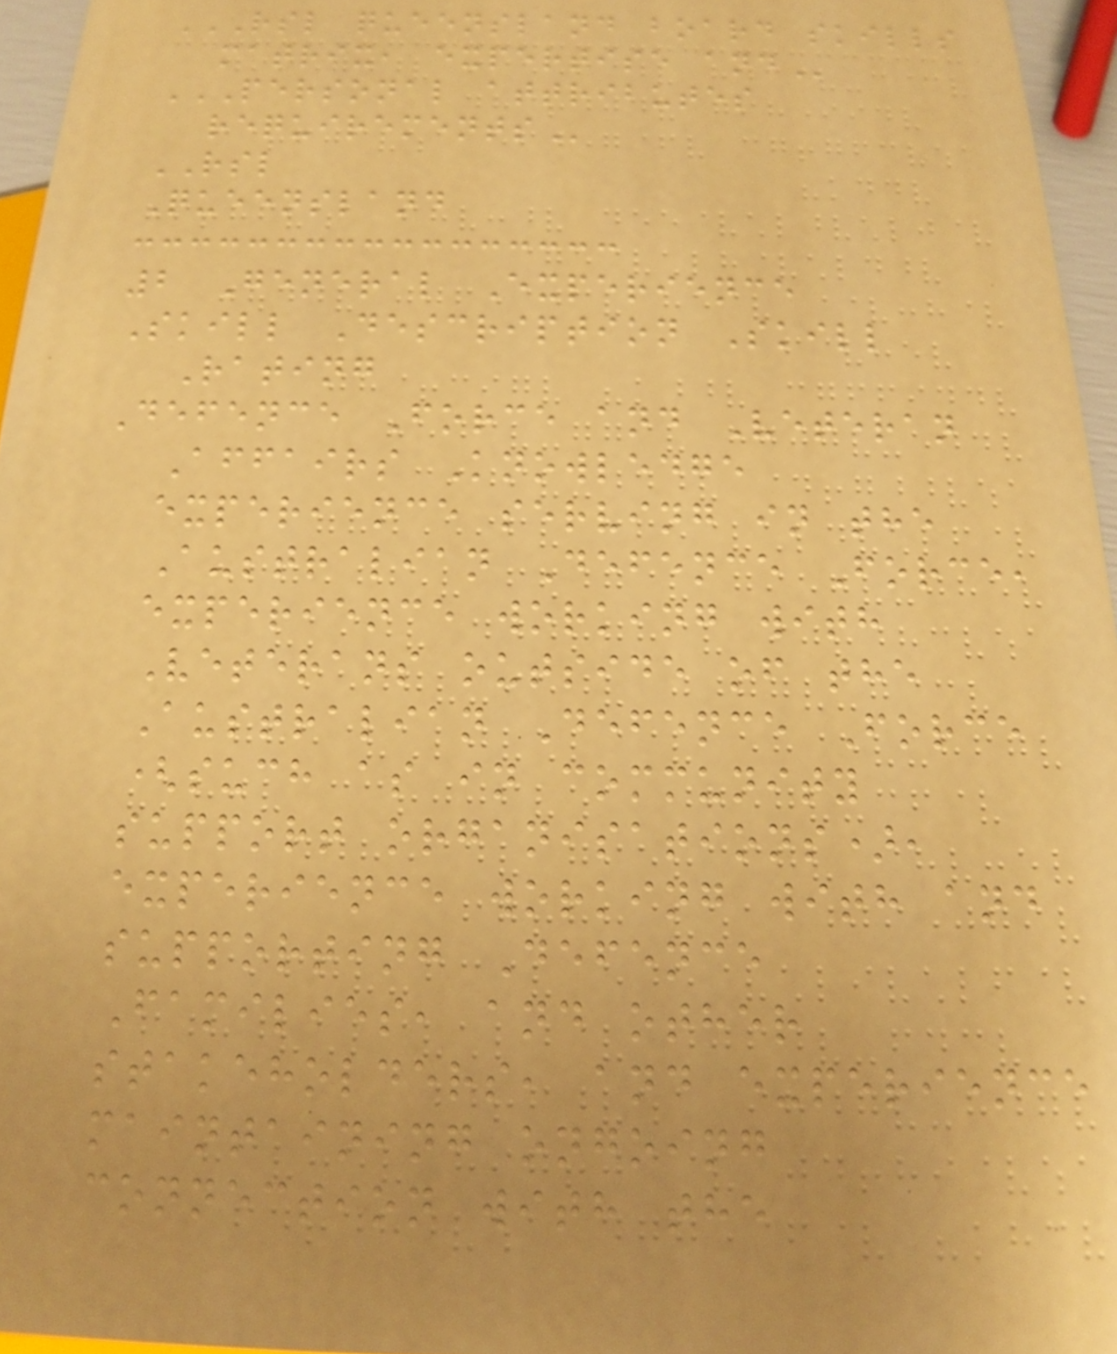RSL QUEENSLAND BOARD SKILLS
MATRIX, EXPERTISE AND
PERSONAL ATTRIBUTES
REQUIREMENTS
RSL
Queensland
2 General Experience
Skill Description Skill
Rating
Defence Force and Veteran
Affairs Knowledge
experience serving in the
Australian Defence Force,
experience working with
Veterans outside of the
Australian Defence Force
(such as in community
support organisations),
experience working with and
supporting Defence
Families, and other
stakeholders, and experience
maintaining ongoing
connection with the
